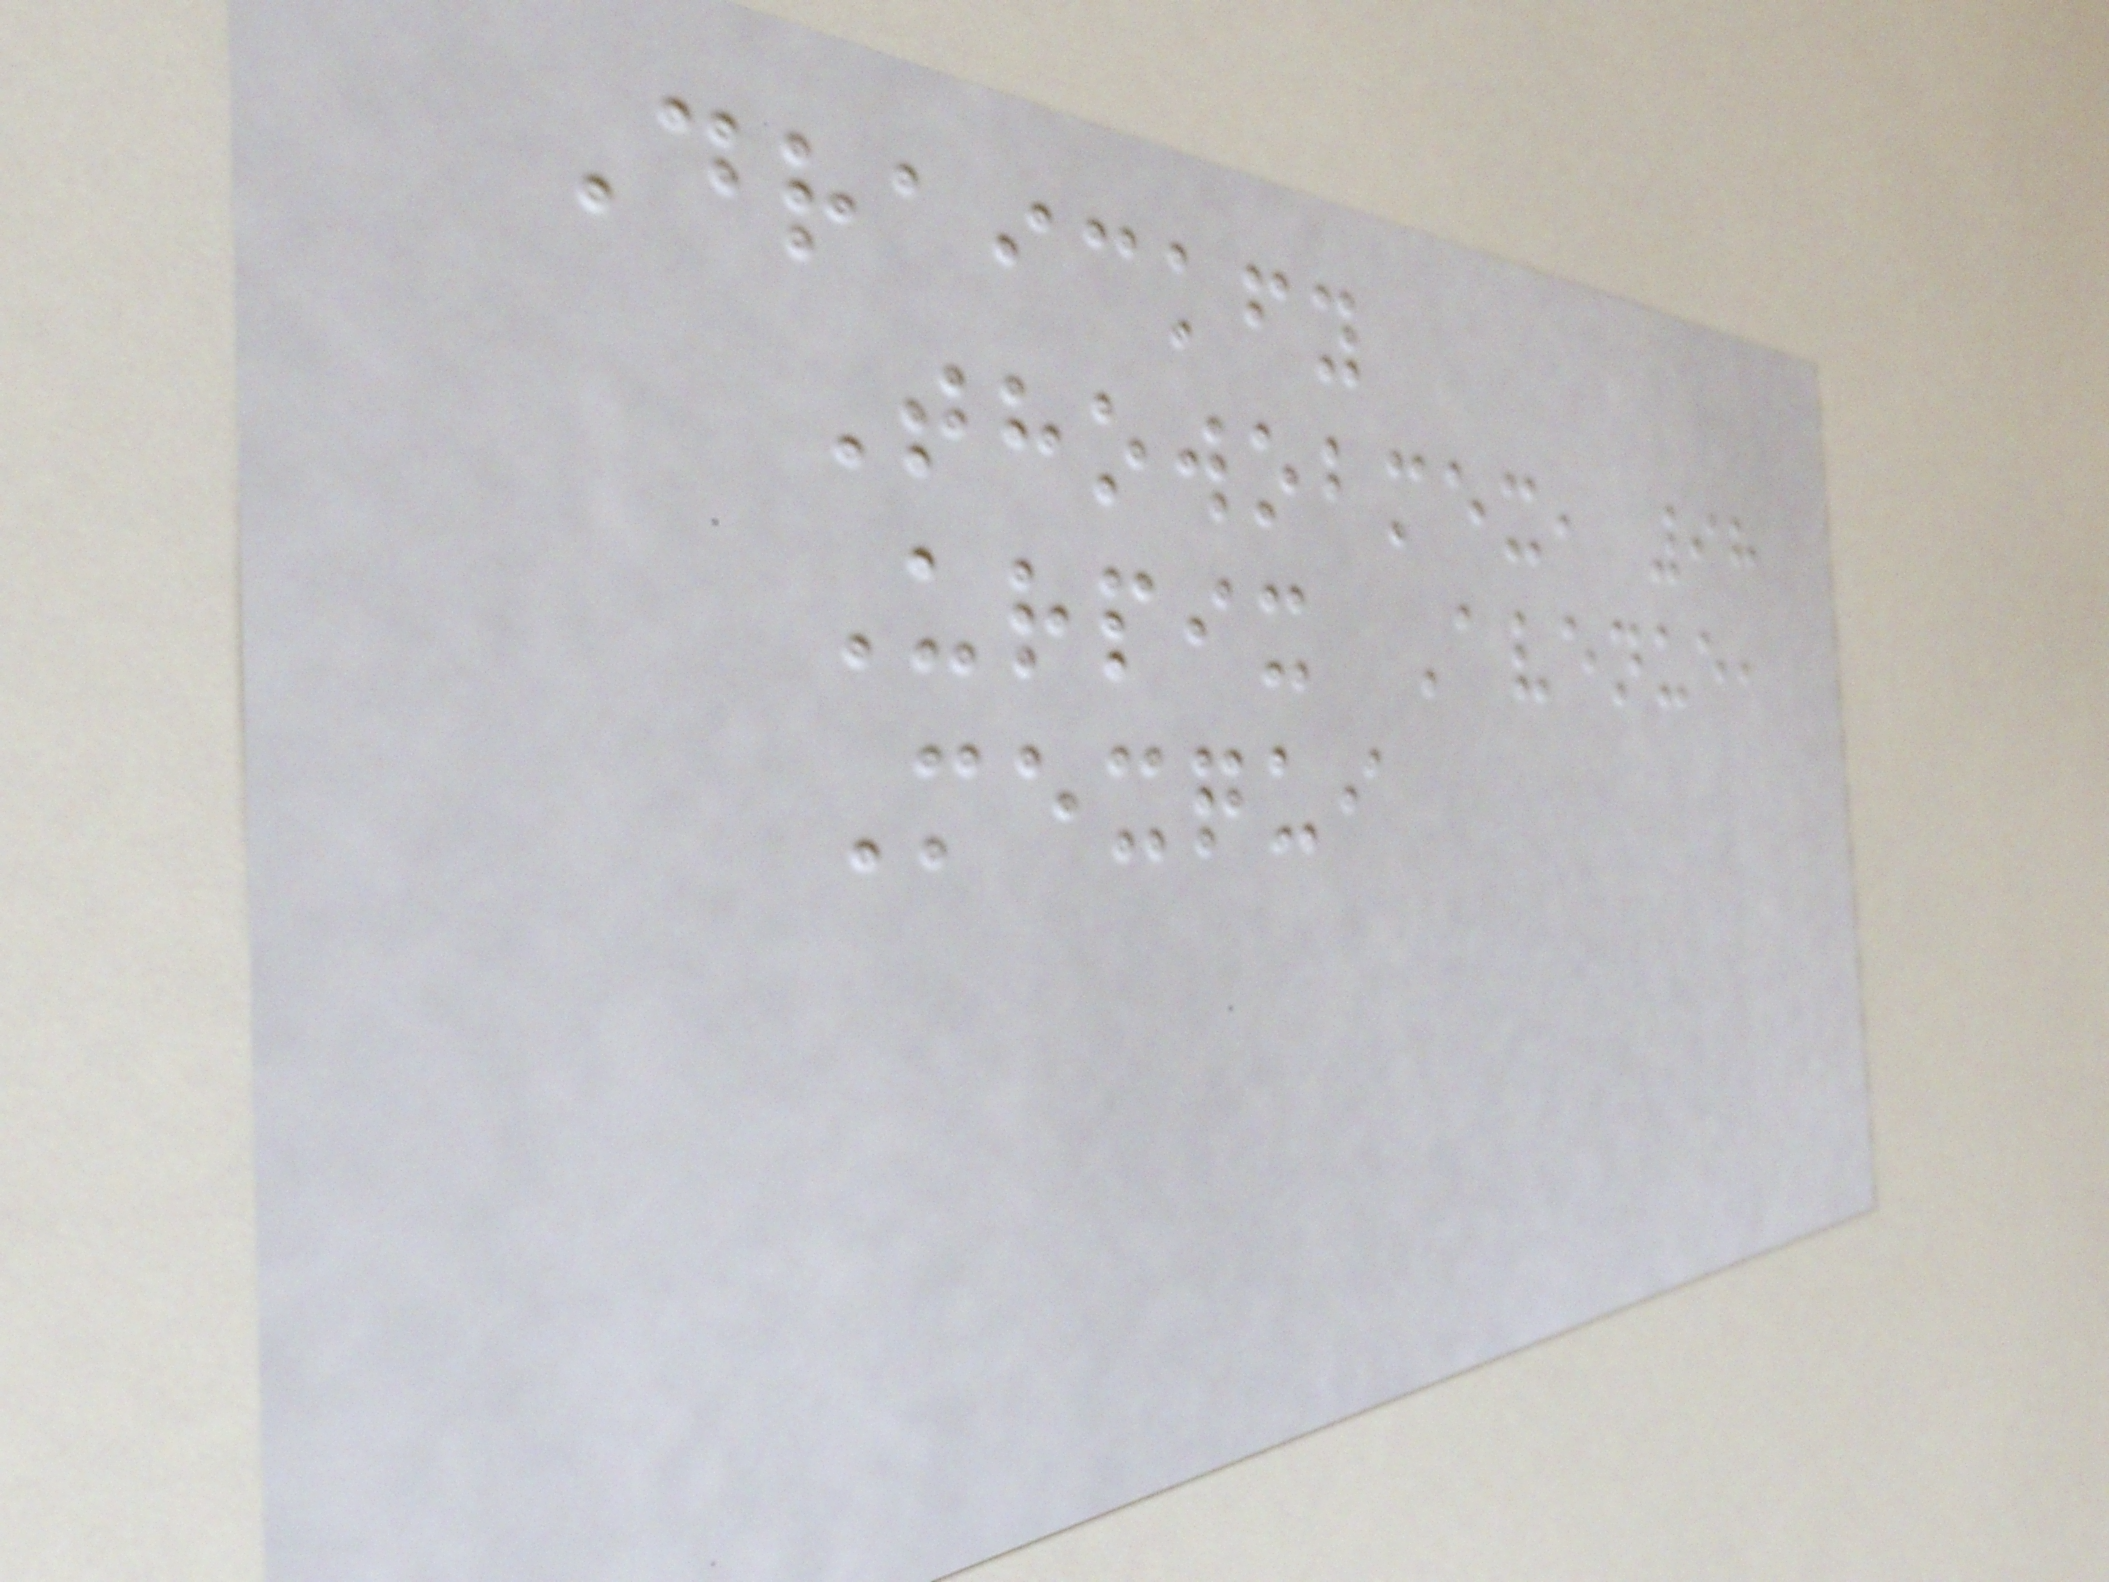Draickfy
Thowobmex, 98
Urpix Avenue,
Mexqui
